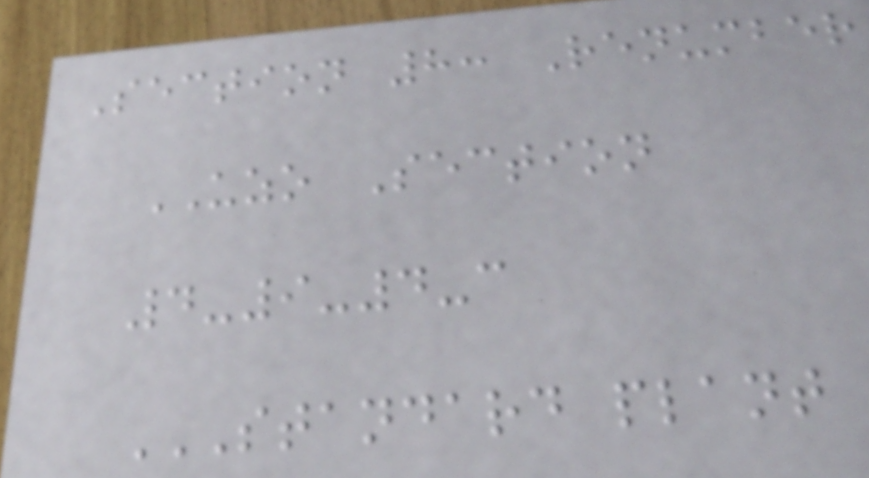Section 8: Renumber
UZO Section
4-9-4-c
STANDARD PLANT
